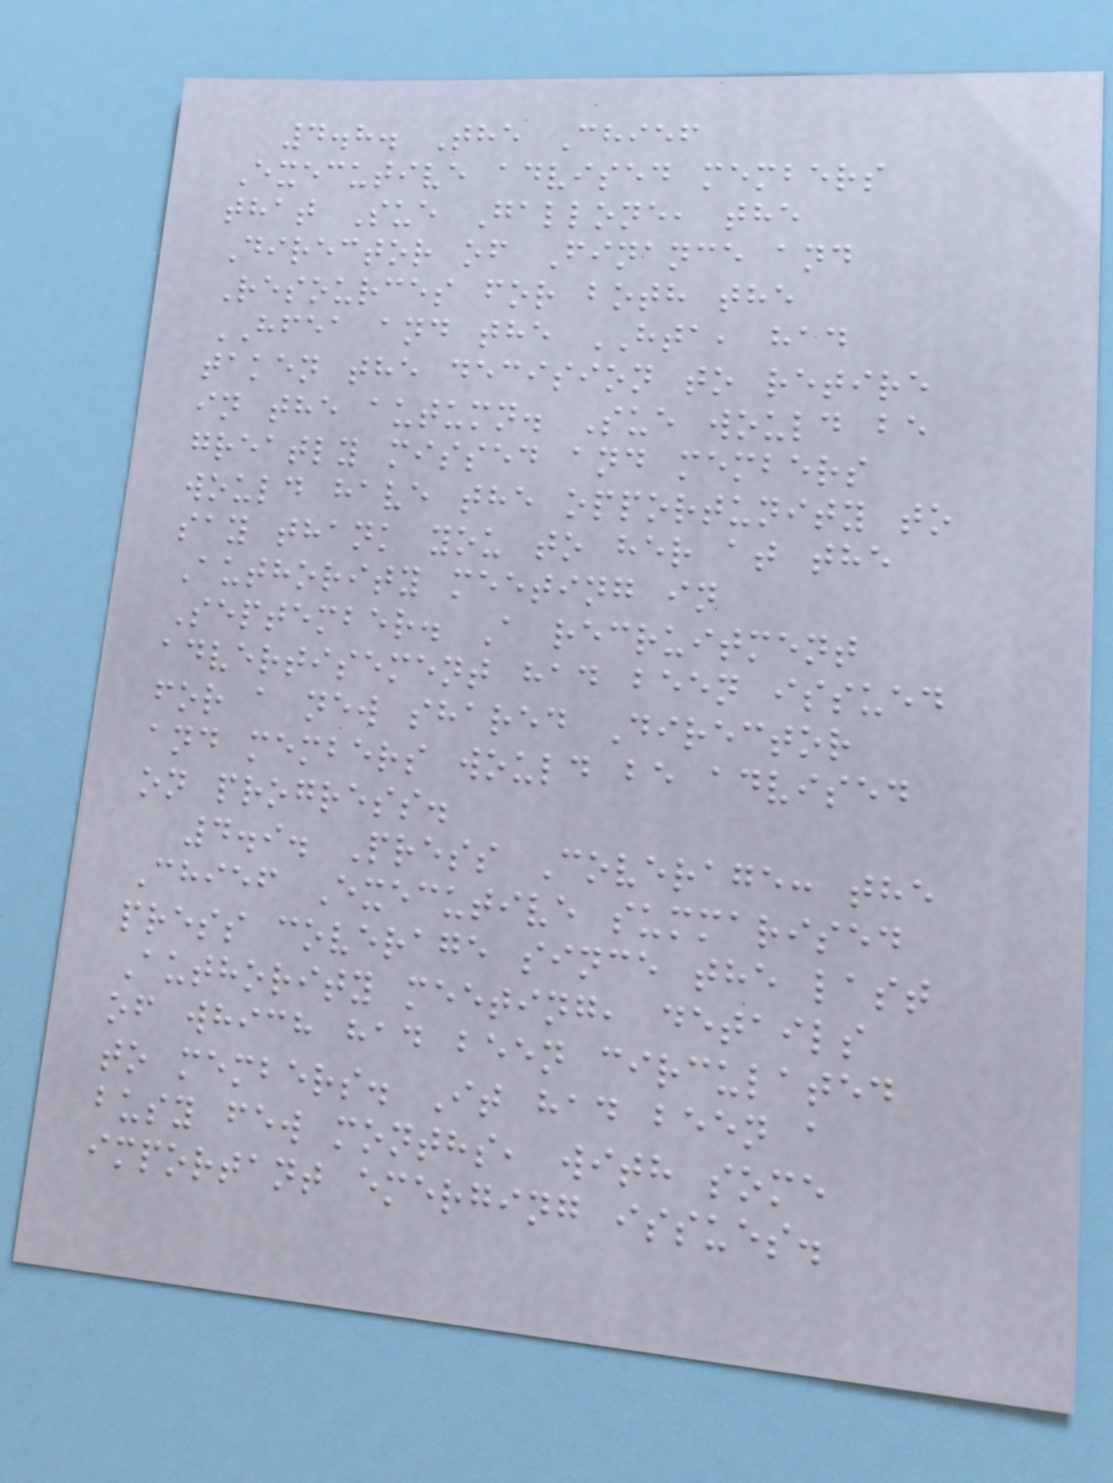4.8. The Chief
Executive advised members
that Sue Gallone, the
Director of Finance and
Resources for both the
HFEA and the HTA, had
taken the decision to retire
in the autumn. Sue would be
greatly missed and members
would have the opportunity to
say thank you to her at the
Authority meeting in
September. A recruitment
advertisement had been issued
for a new shared Director
and members would be advised
on progress.
4.9. Press Coverage: the
Chief Executive summarised
press coverage since the last
Authority meeting, details
of which had been circulated
to members. It had been a
busy few months, with some
important emerging issues.
